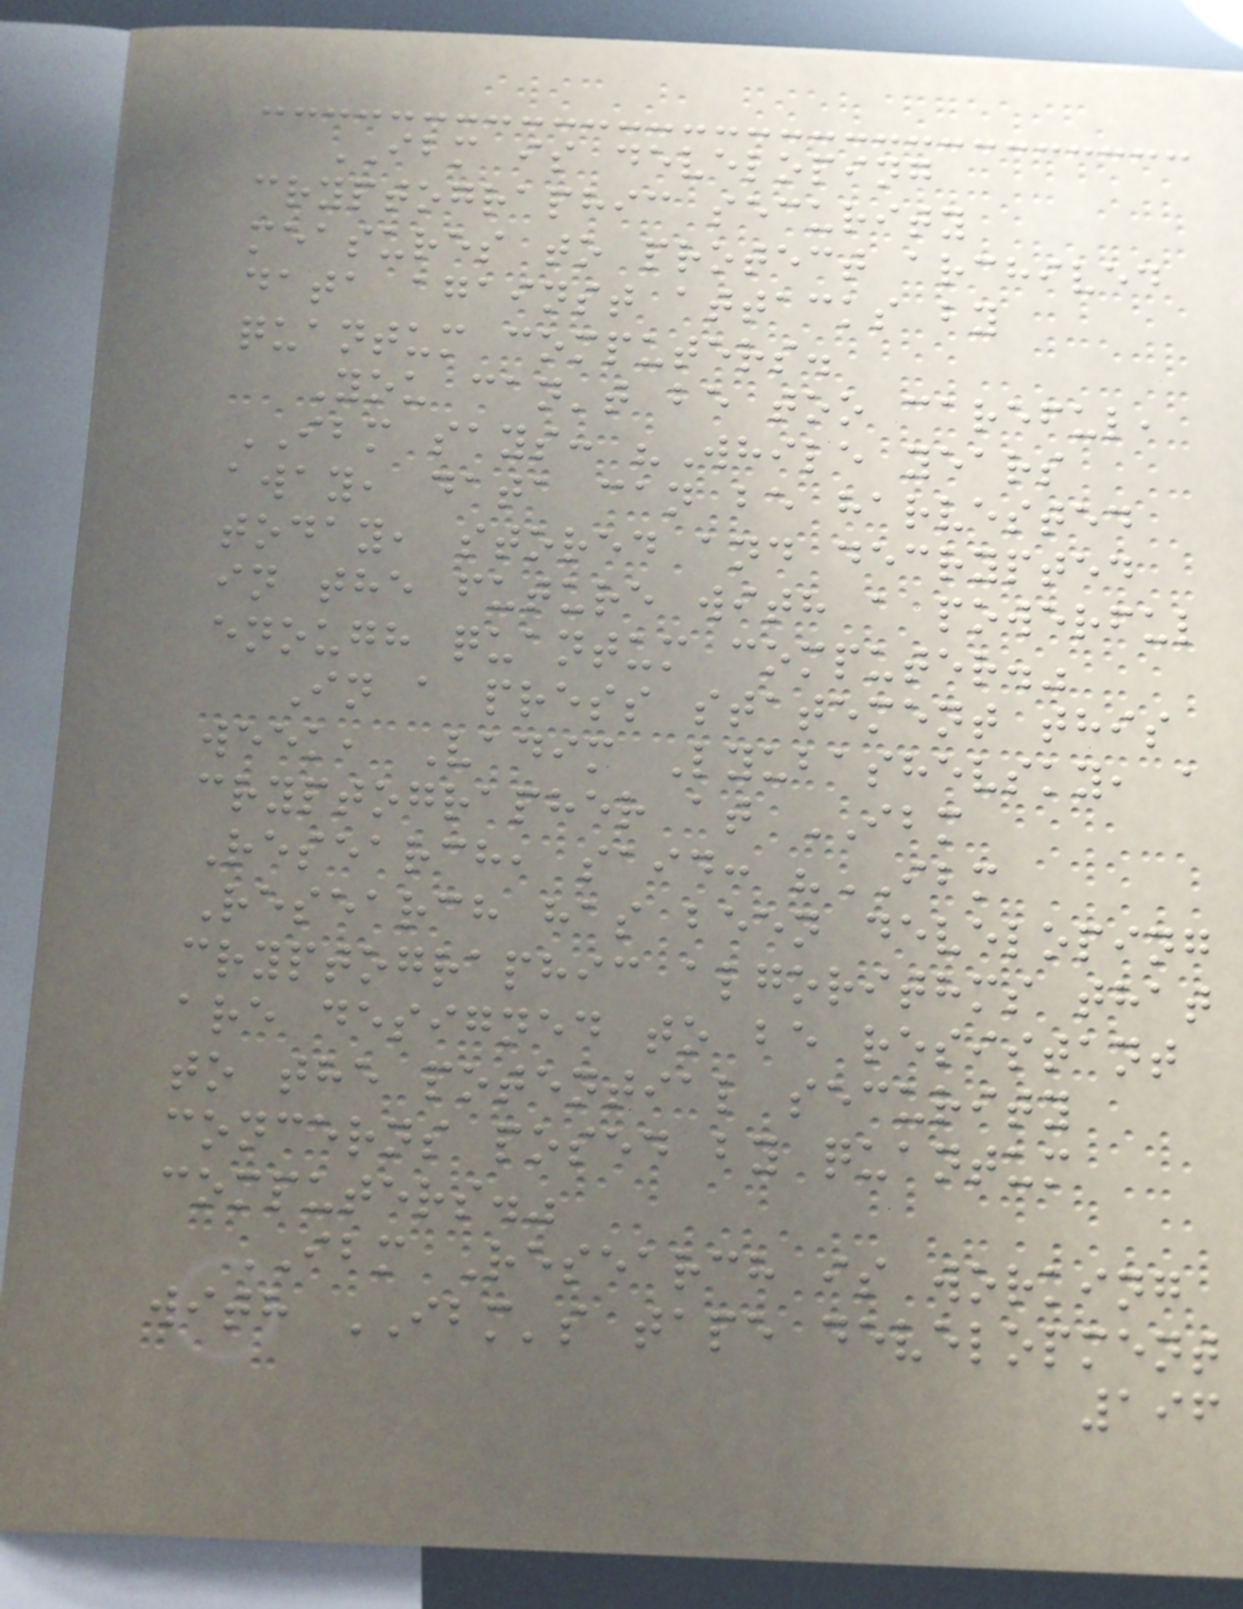IBM is developing
cryptographic security
measures to protect archived
data against attacks by
quantum computers.
You can't be too careful,
IBM says: "While years
away, data can be harvested
today, stored and decrypted
in the future with a powerful
enough quantum computer."
In a press statement this
week, Vadim Lyubashevsky, a
cryptographer at IBM
Research, said: "IBM
Research has been developing
cryptographic algorithms that
are designed to be resistant
to the potential security
concerns posed by quantum
computers."
IBM Research is working
with IBM's tape development
196
